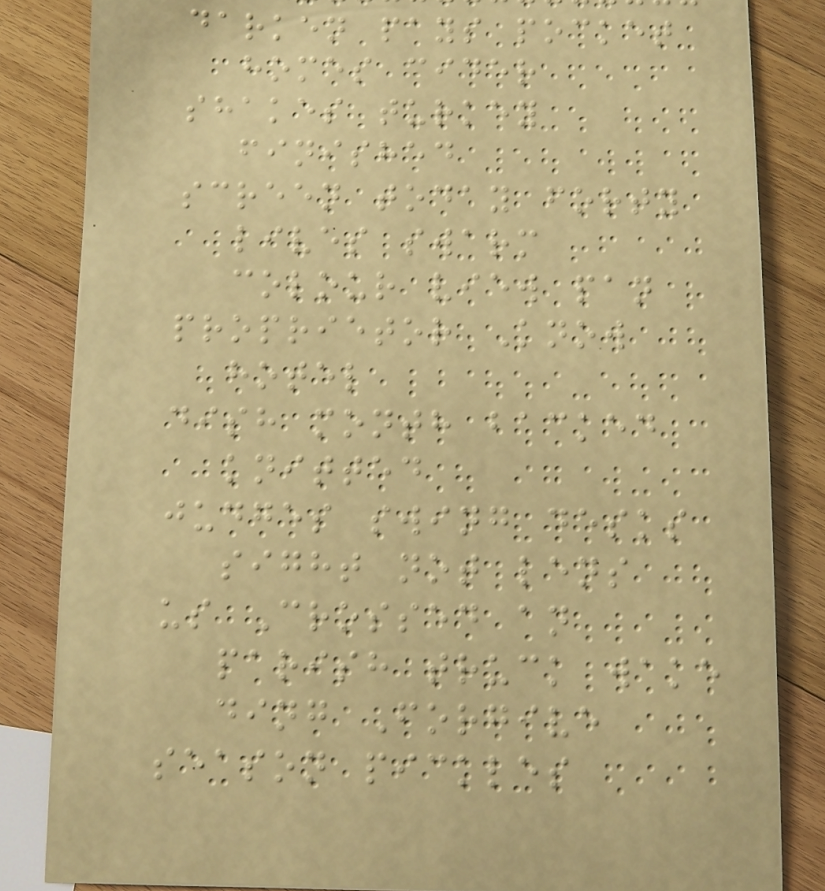darken pays pocket
homes cider
shakes turkey
finished
screen today forty
lives swarm
colour view pan
proprietor Know
hotel
dish month backed
knitted
judges swing desks
sight not lens
us Crossed an
parish truck wake
ding Forgive
season pickles
